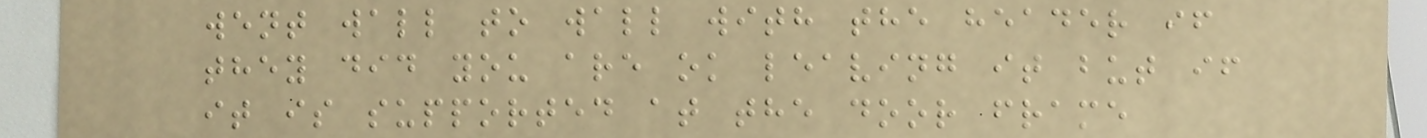went wall to wall with the header if
they did you are ok leaving it but if
it is supported at the door frame
